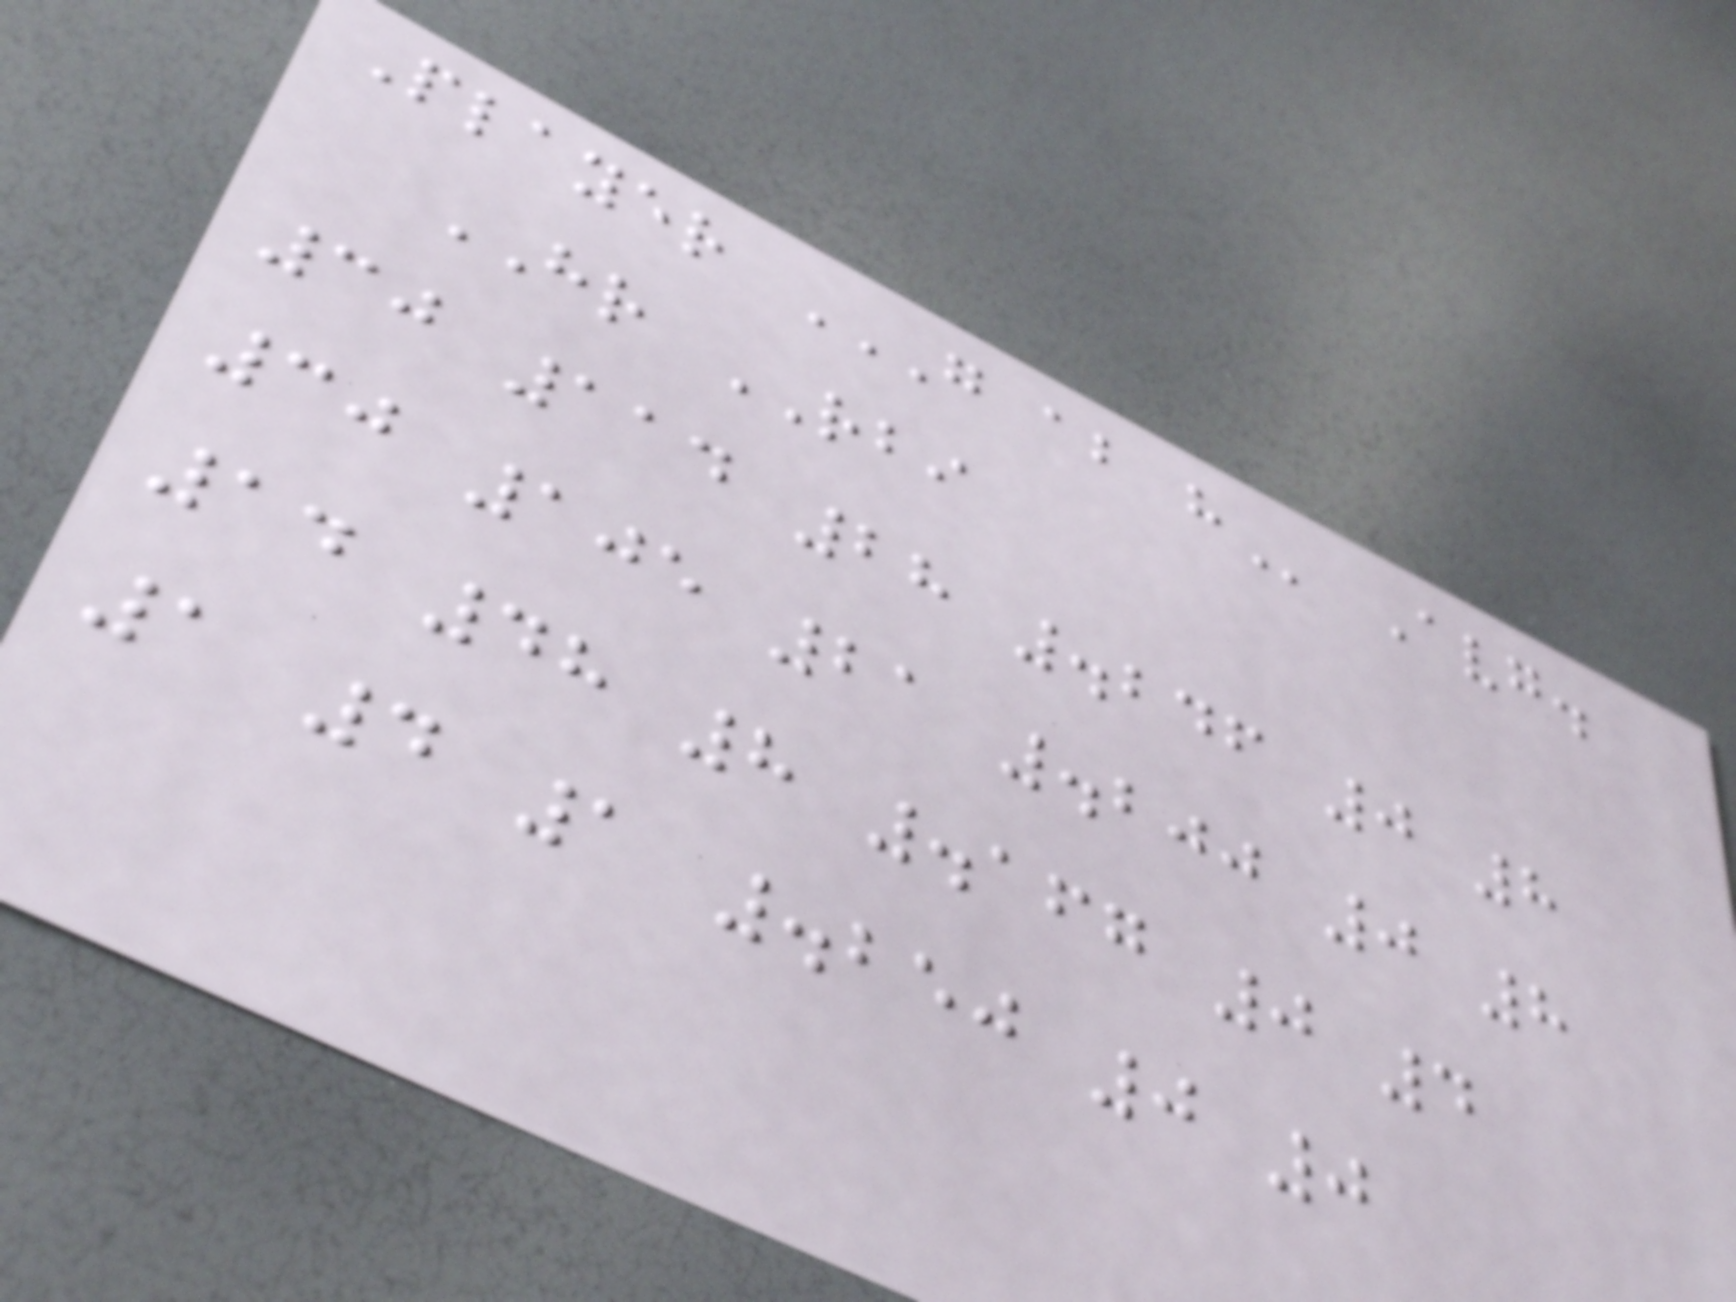Player G AB H Avg.
HR RBI
30 114 28 .246 0 8
30 105 21 .200 0 8
14 48 8 .167 0 4
1 4 1 .250 0 0
